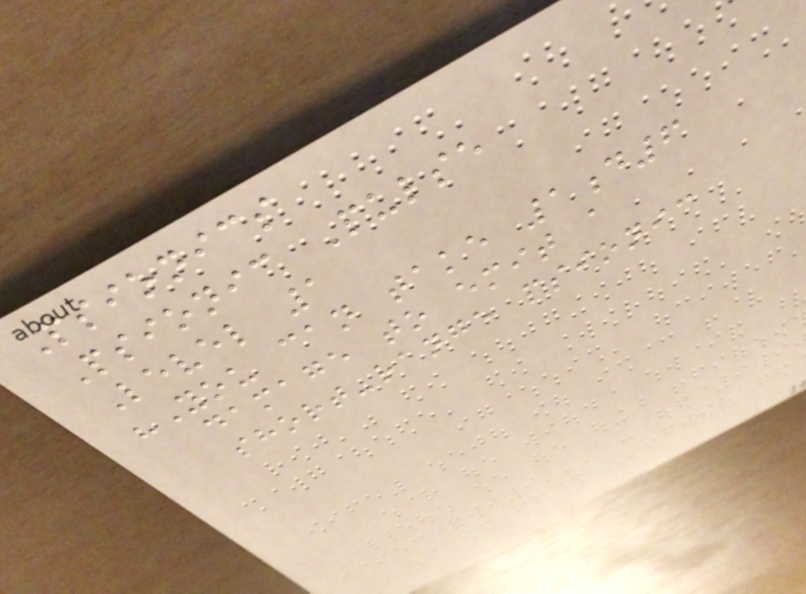Psionics
Psionic Pulse
Level 1
"You can take 1d6
damage to emit a
short-range psionic
